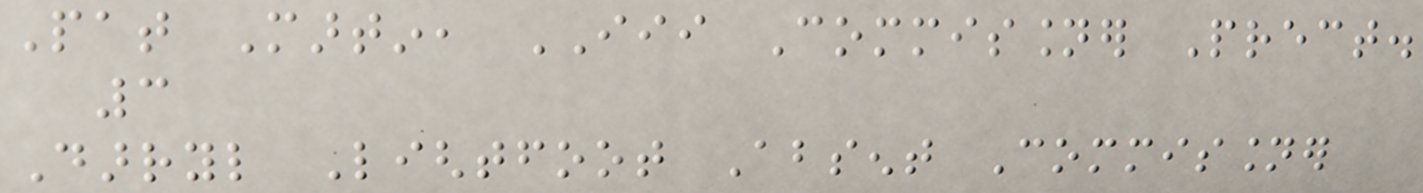Pat Martin, III Commissioner Prect.
3
Darryl Lightfoot Absent Commissioner
